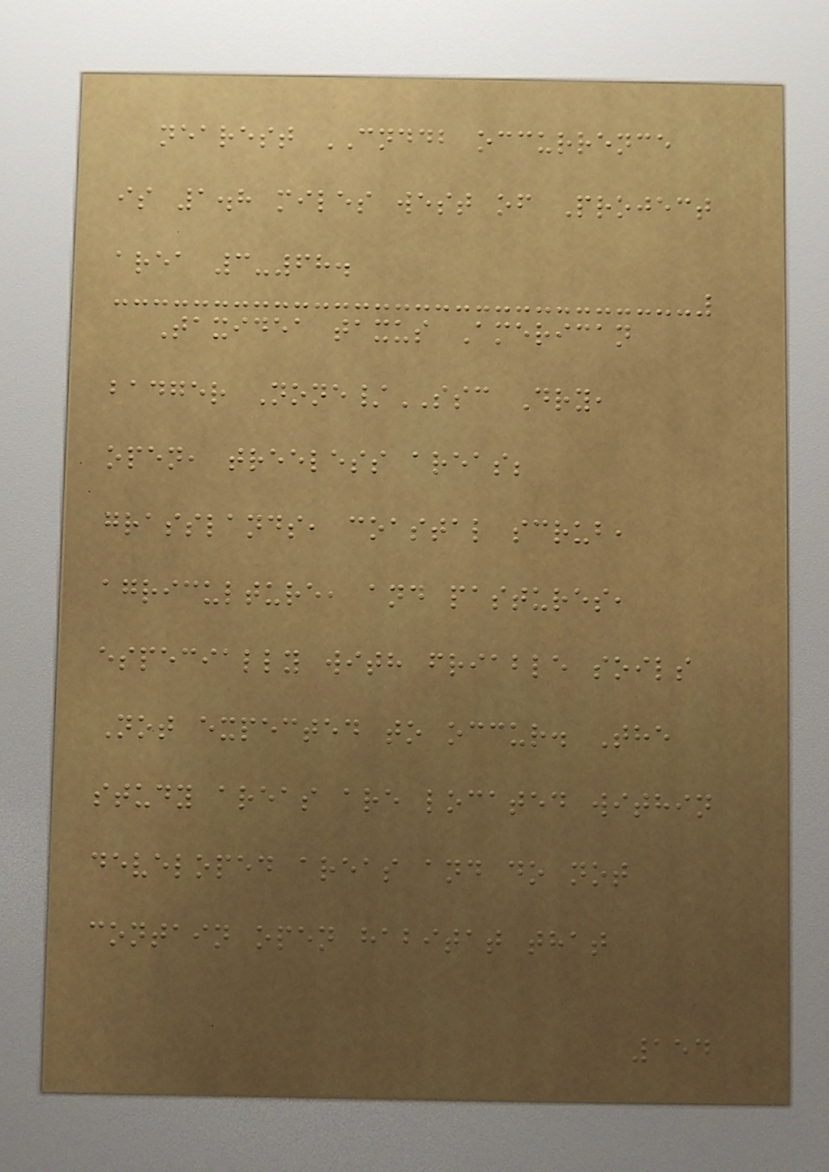nearest CNDDB occurrence
is 1.8 miles west of Project
area 3-68.
Taxidea taxus American
badger None/SSC Dry,
open, treeless areas;
grasslands, coastal scrub,
agriculture, and pastures,
especially with friable soils
Not expected to occur. The
study areas are located within
developed areas and do not
contain open habitat that
154
